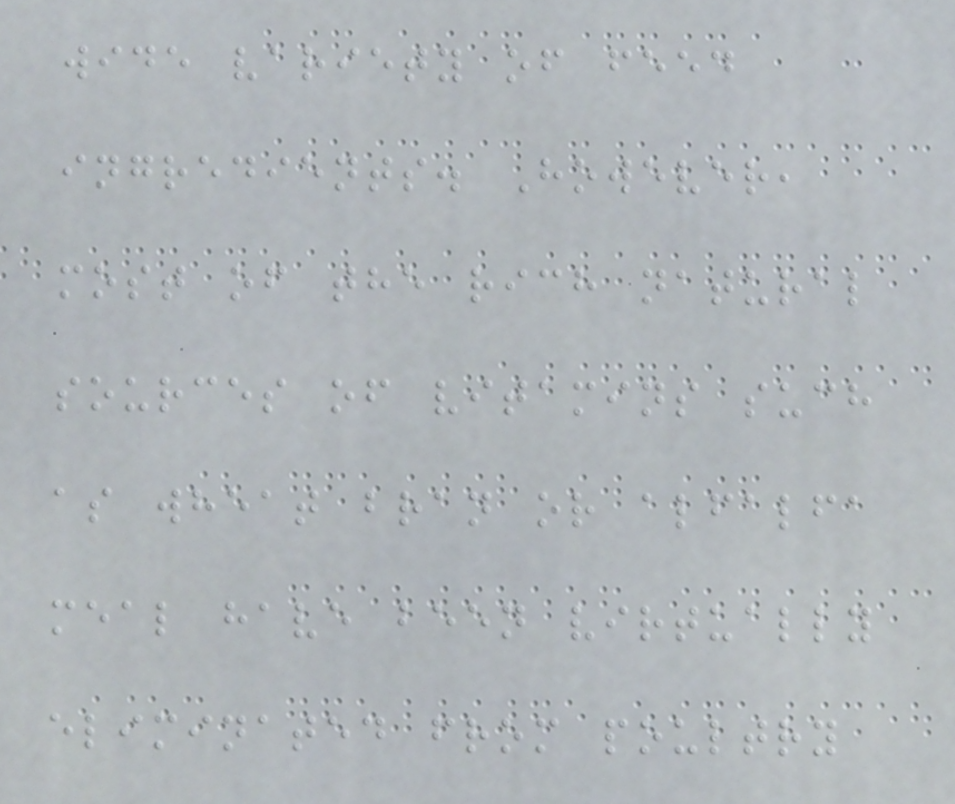wide variety of feed
ingredients. However,
most of the rich natural
sources of vitamins such
as wheat bran or alfalfa
meal have been virtually
eliminated from poultry
